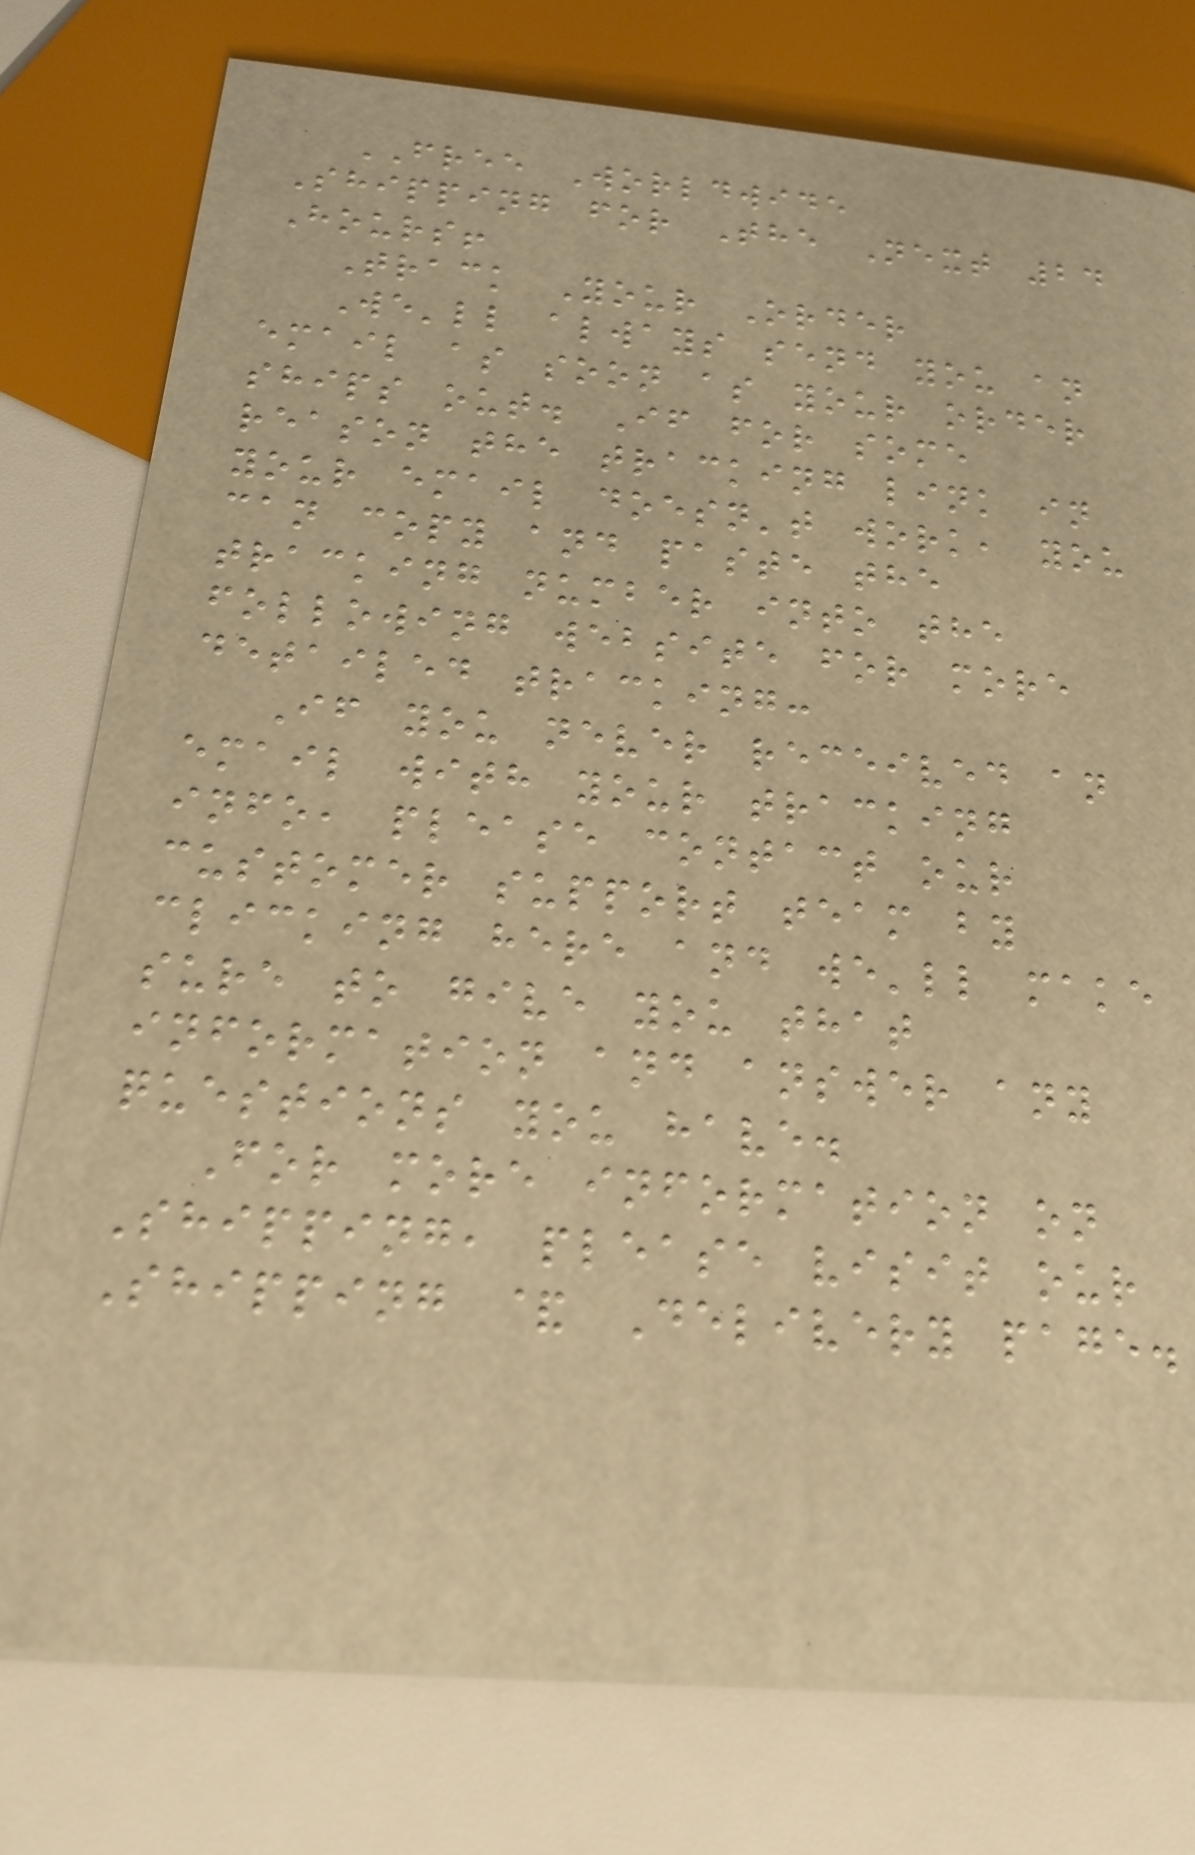FREE Worldwide
Shipping for The Next 24
Hours!
Track Your Order
We'll always send you an
email as soon as your order
ships out. If for some
reason the tracking link in
your email doesn't work, you
can copy and paste the
tracking number into the
following website for more
detailed tracking:
If you never received an
email with your tracking
info, please contact our
customer support team by
clicking here and we'll make
sure to give you that
information and answer any
questions you have.
For more information on
Shipping, please visit our
Shipping & Delivery page.
